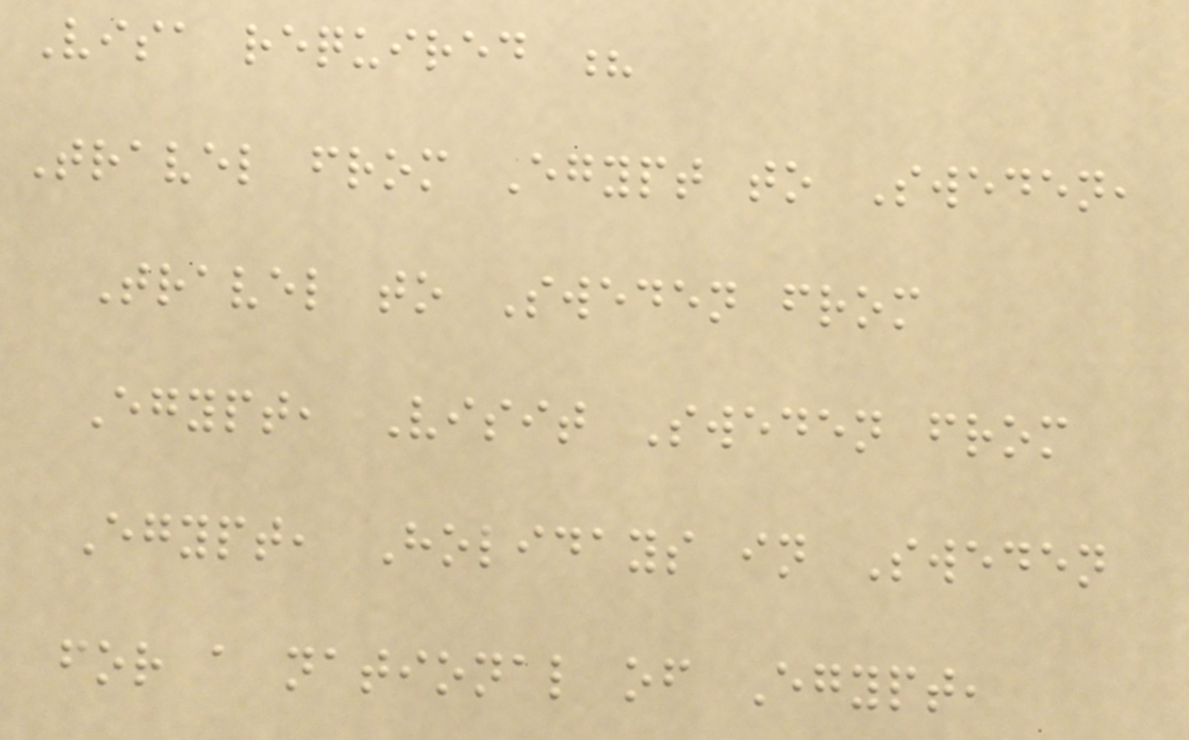Visa required ?
Travel from Egypt to Sweden,
Travel to Sweden from
Egypt, Visit Sweden from
Egypt, Holidays in Sweden
for a national of Egypt,
